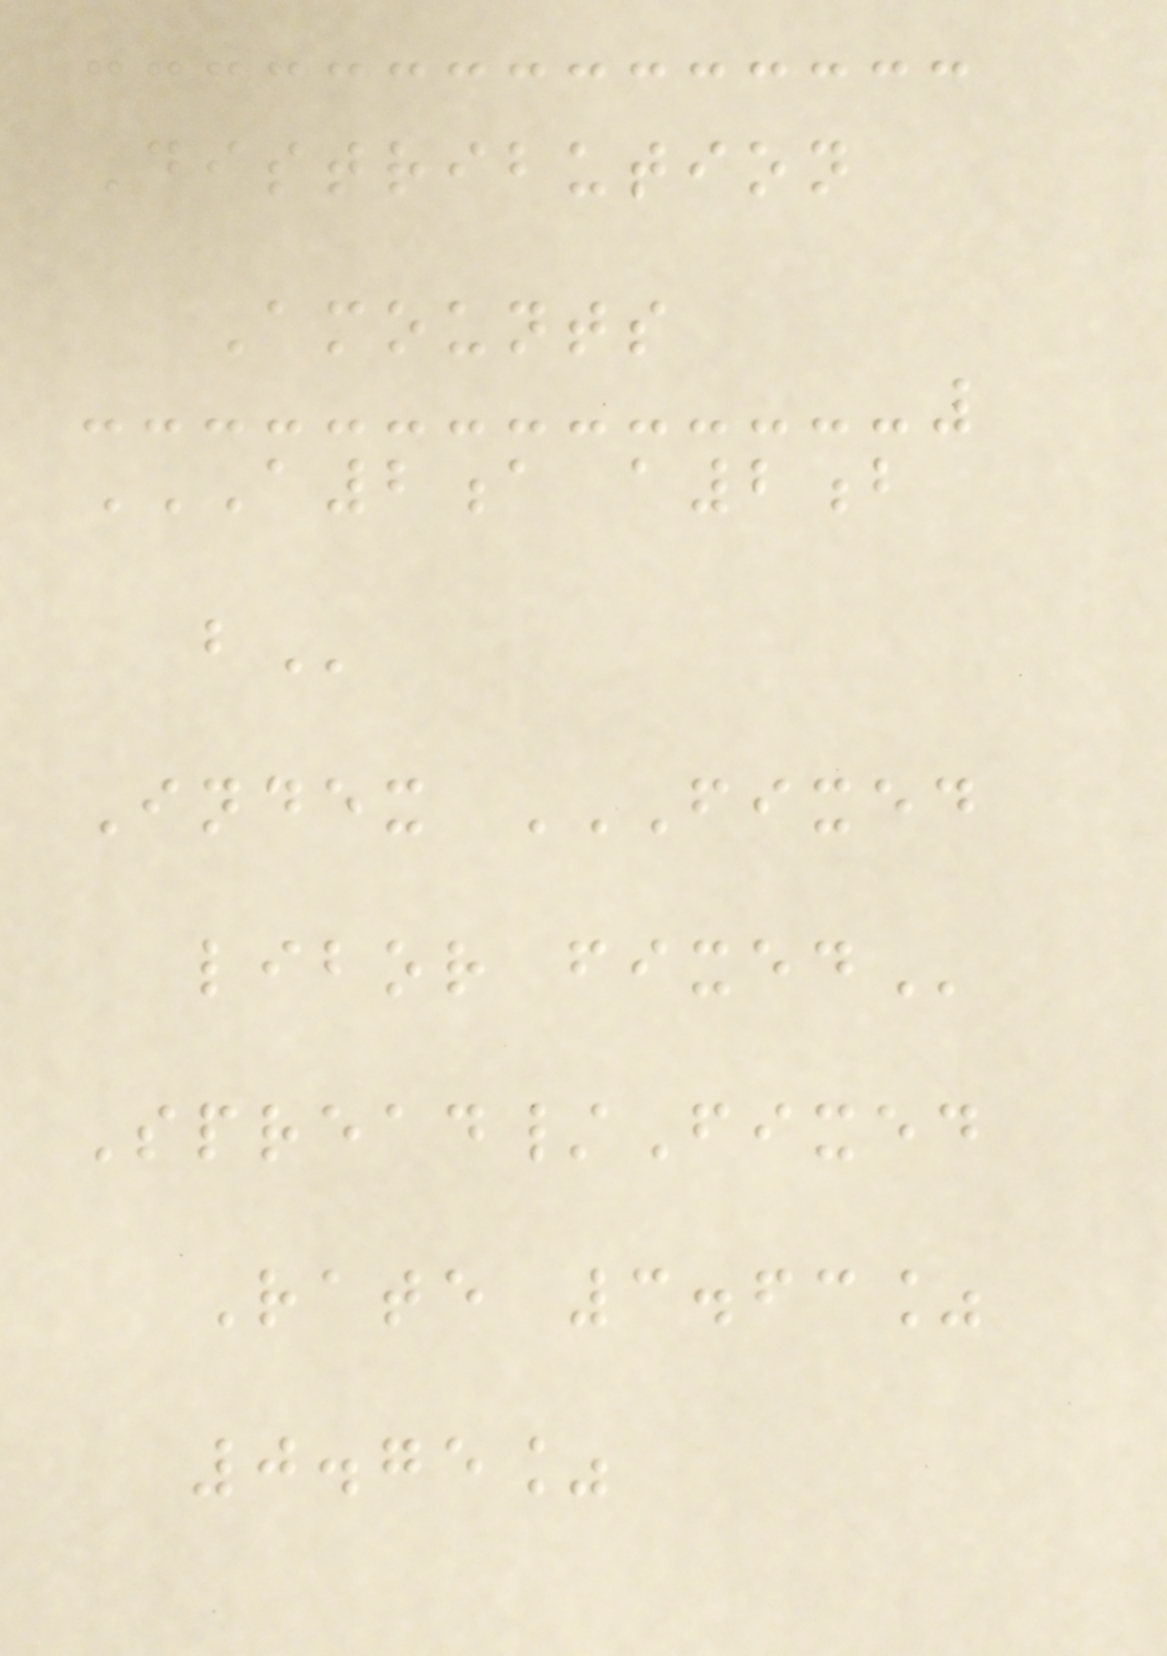Distribution
Amounts
A2A A2B
B
Index FIXED
LIBOR FIXED
Spread/Fixed
Rate 3.63%
0.75%
